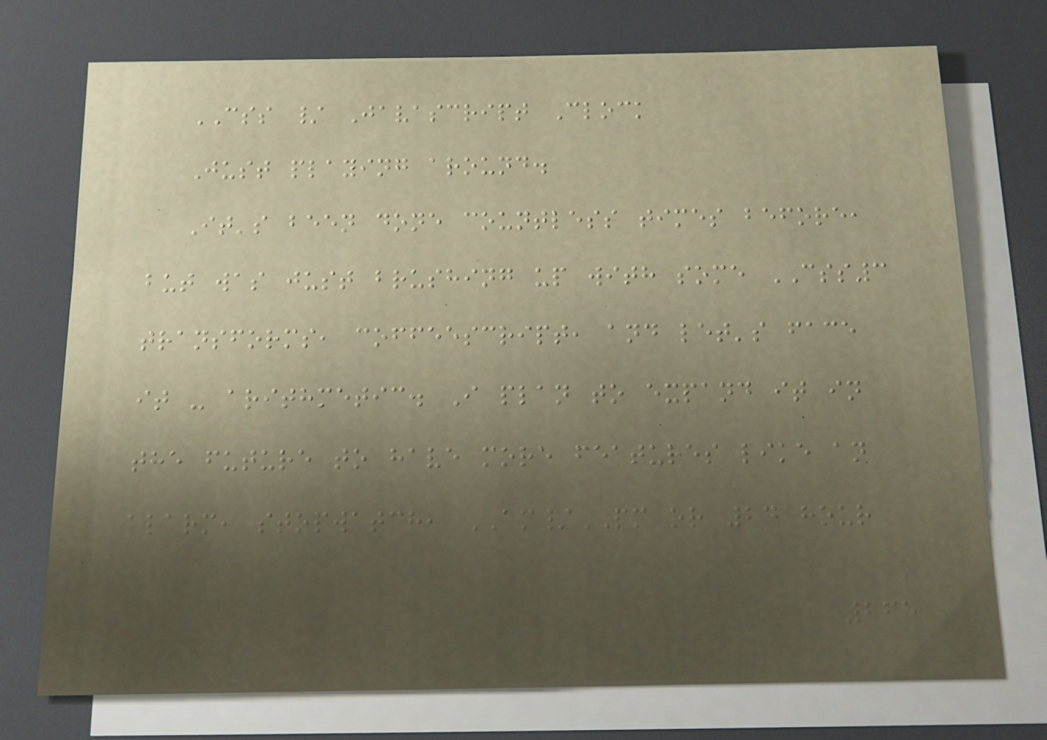CSS / Javascript Clock
Just playing around.
It's been done countless times before,
but was just brushing up with some CSS3
transforms, coffeescript, and let's face
it - arithmetic. I plan to expand it in
the future to have more features like an
alarm, stopwatch, AM/PM or 24 hour
265
